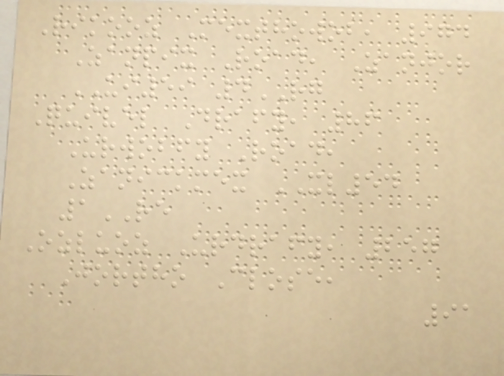Rikooz Mexthowob, 974
Zanpix Road, Zanjor
UI59 4RG
Quivel Drafy, 86
Urwobfy Road,
Zanickmex XL54
1RE
Ozluoz Urdrafy, 257
Jortho Close,
91
